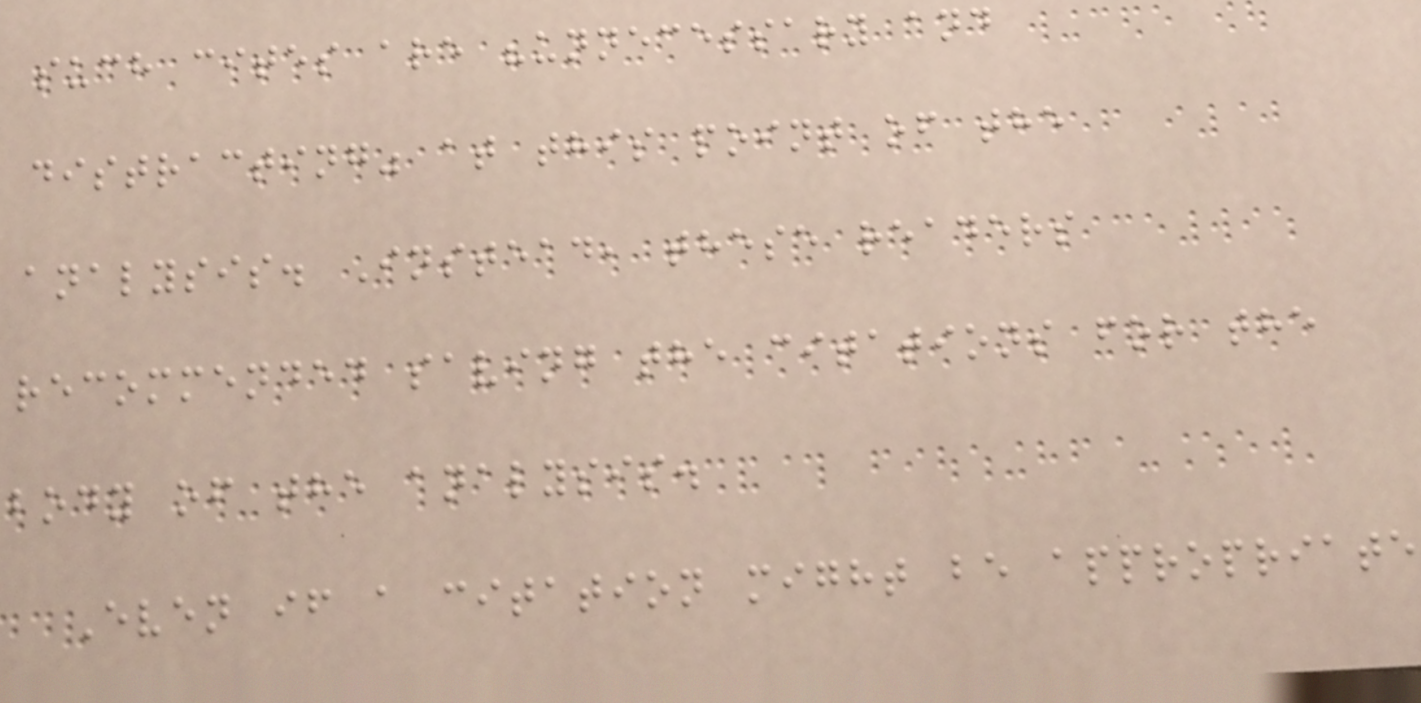such cites are "unnecessary and
distracting" at this point of the
analysis. Instead, these readers
recommended saving the citations for the
body of the analysis.
Even if a citation might be appropriate
